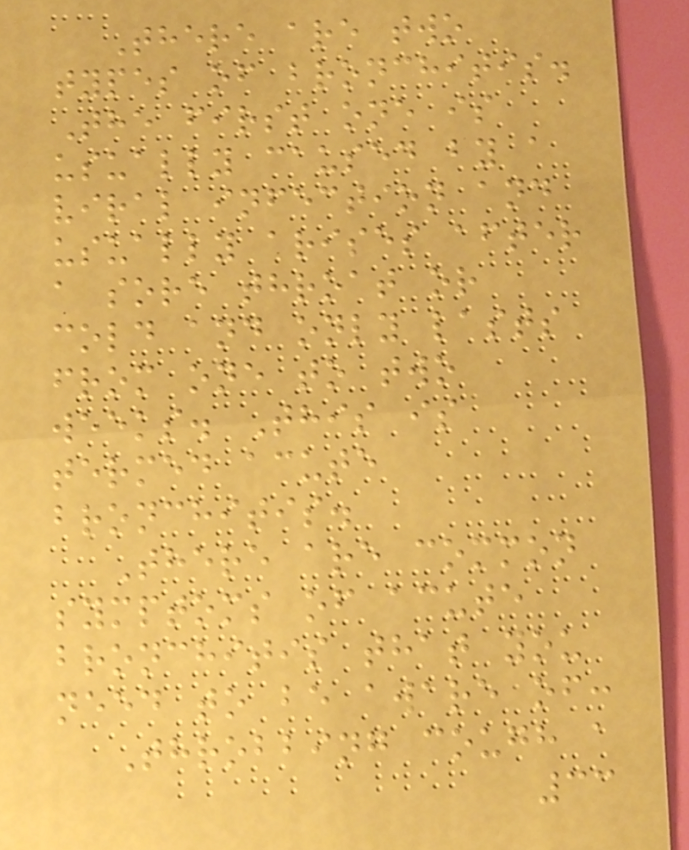There are two
types of bronchitis.
The first one is
usually caused by a
viral infection and
usually arises after
a sore throat or
cold and only lasts
from one to two
weeks. This is
termed acute
bronchitis.
There are common
symptoms of acute
bronchitis that you
need to be aware of:
Throbbing cough a
33
